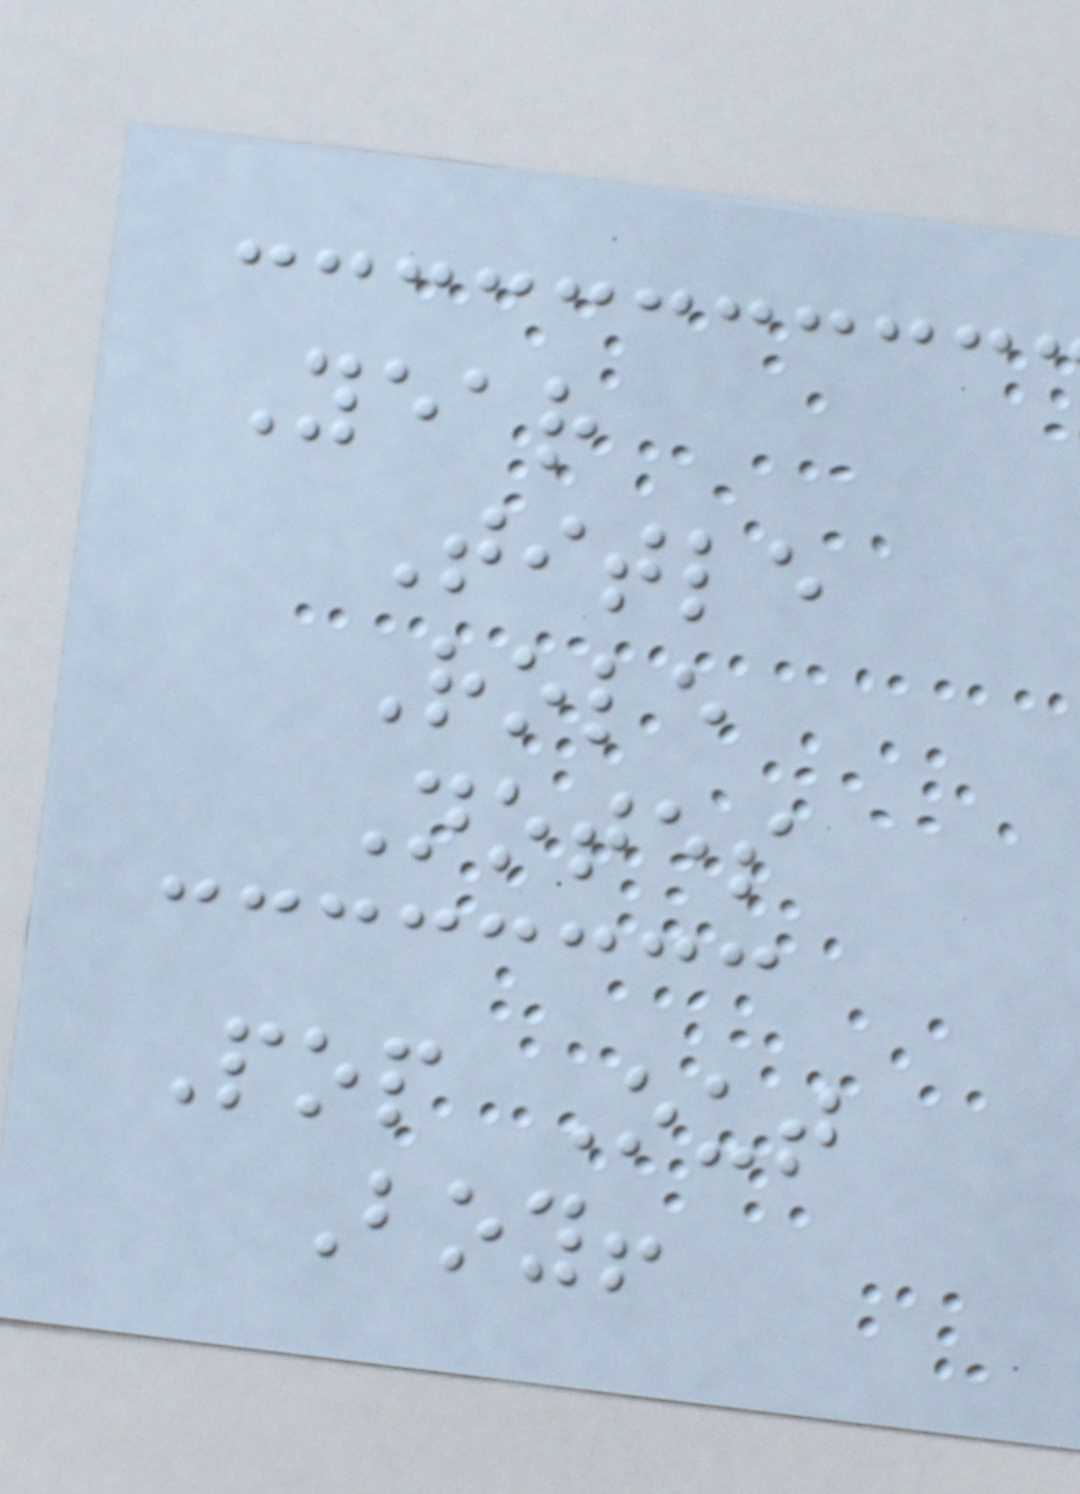Year
Title
Role
Notes
Pop Out
Boy!
